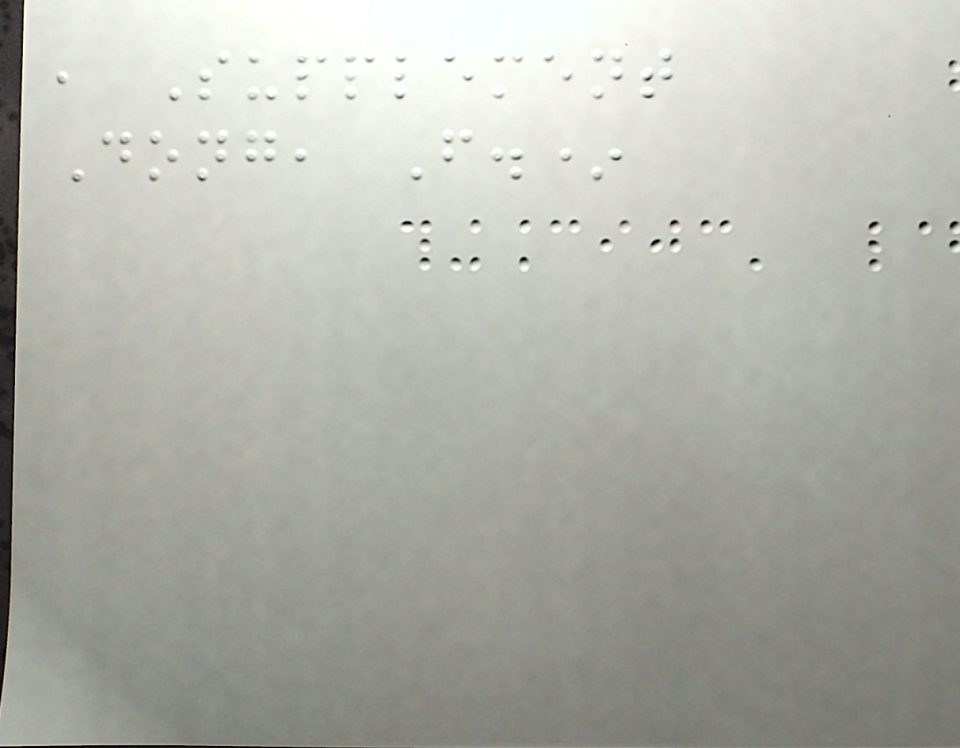, Supplement
Dong, F.*
